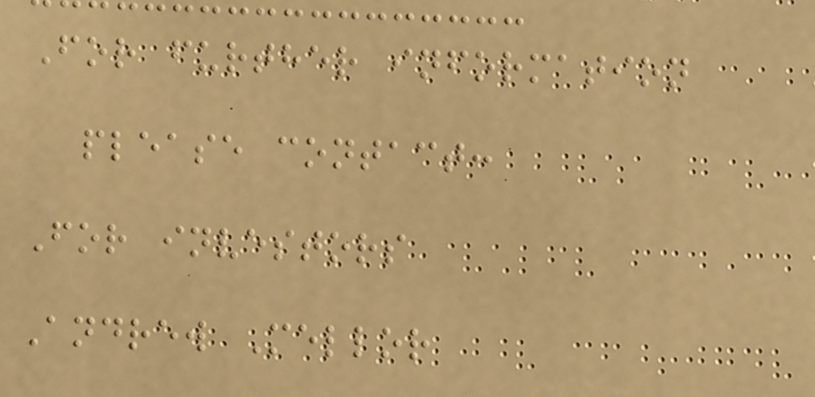For further information
please contact:
For investors
Andrew Mellor
